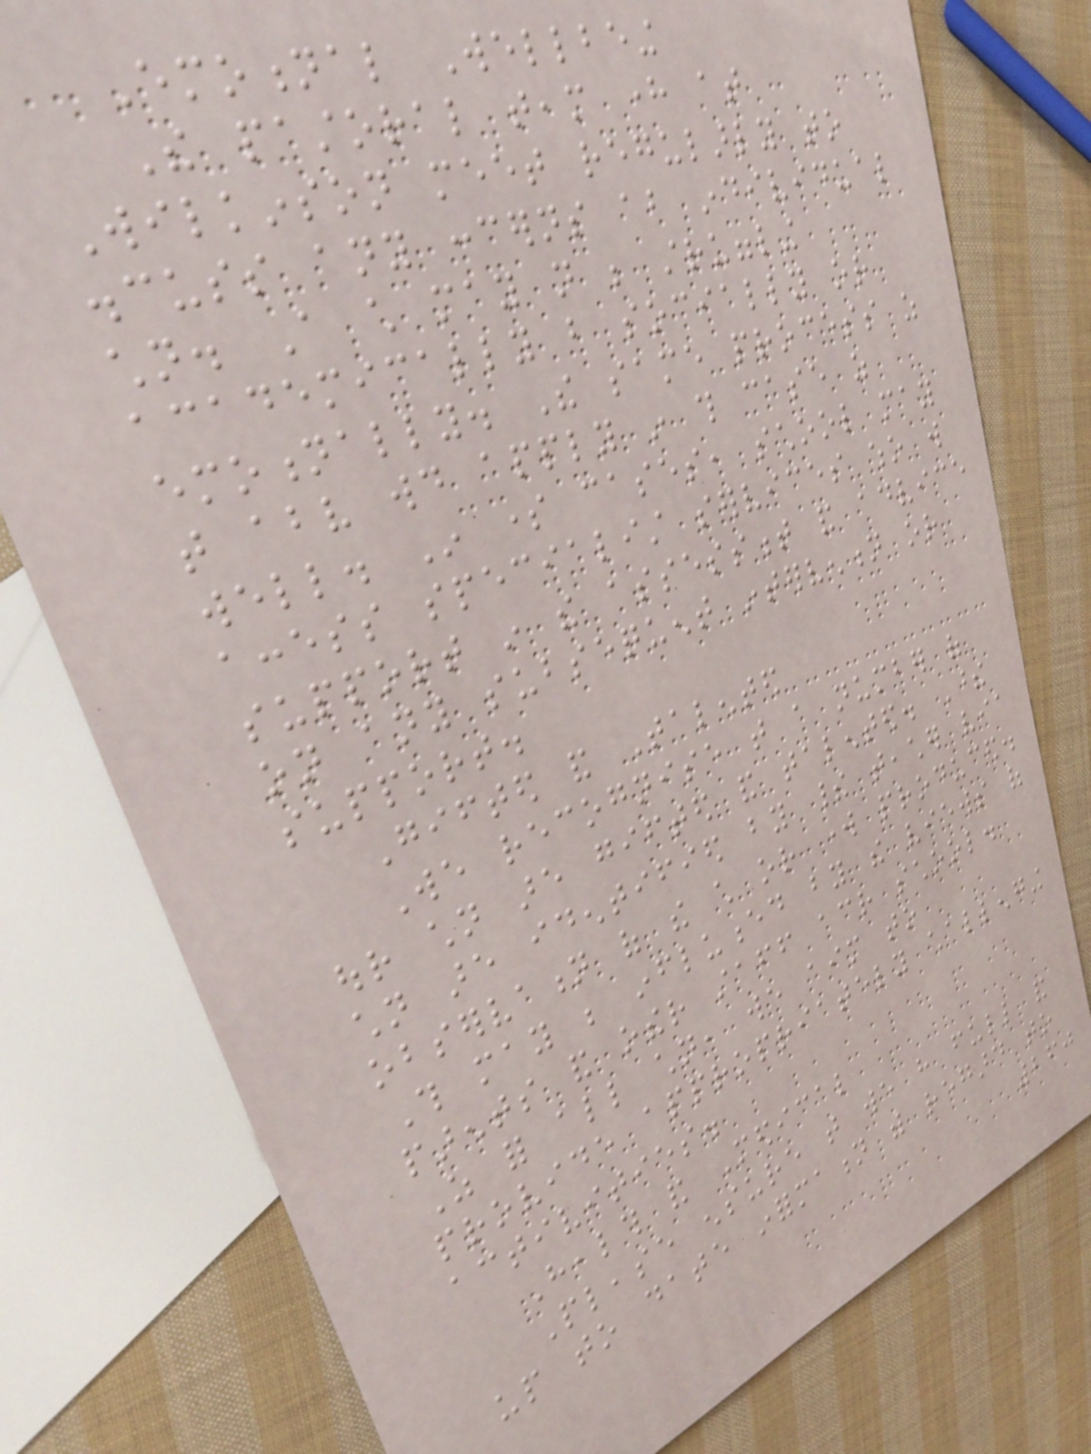Emotional Wellbeing
The pastoral team here at
Wilkinson meet regularly to
discuss any concerns about individual
children. A child may not be struggling
academically but socially or
emotionally. The same process as
that above would apply in this case as
well. In some cases, school may
access specialist services who will
support in the assessment and advice
on any subsequent intervention or
support.
Gifted and Talented
We recognise that a number of
our children are gifted and talented. These
children are identified by their teacher via
observation of the child or work produced.
This may be influenced by the views of
parents and other staff across school.
As for all children, we aim to
provide appropriately challenging
activities.
Health and Medical
Please ensure that we have full and
up to date information with regard to
260
